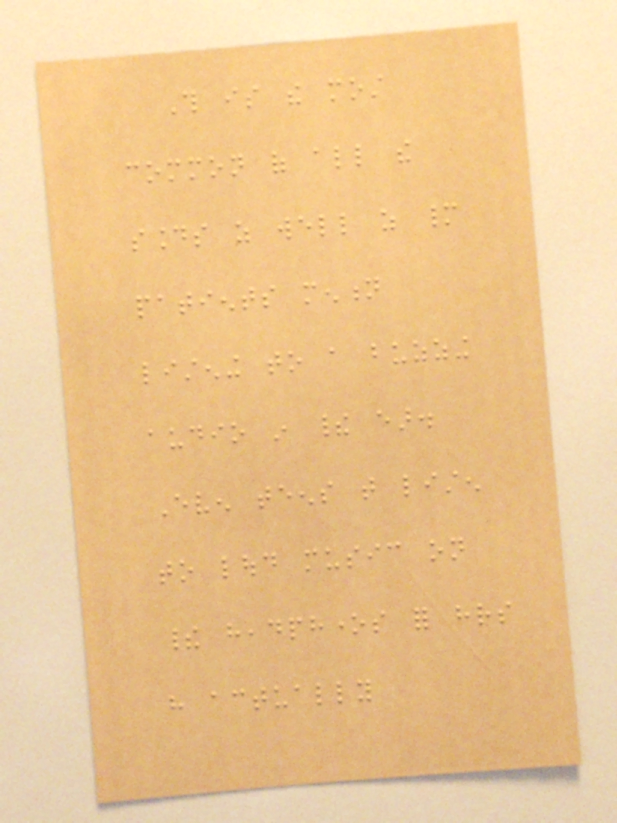This is the most
common of all the
sounds as well as many
patients mention
listening to a buzzing
audio in their ear.
Even teens that listen
to loud music on
their headphones for hrs
have actually
